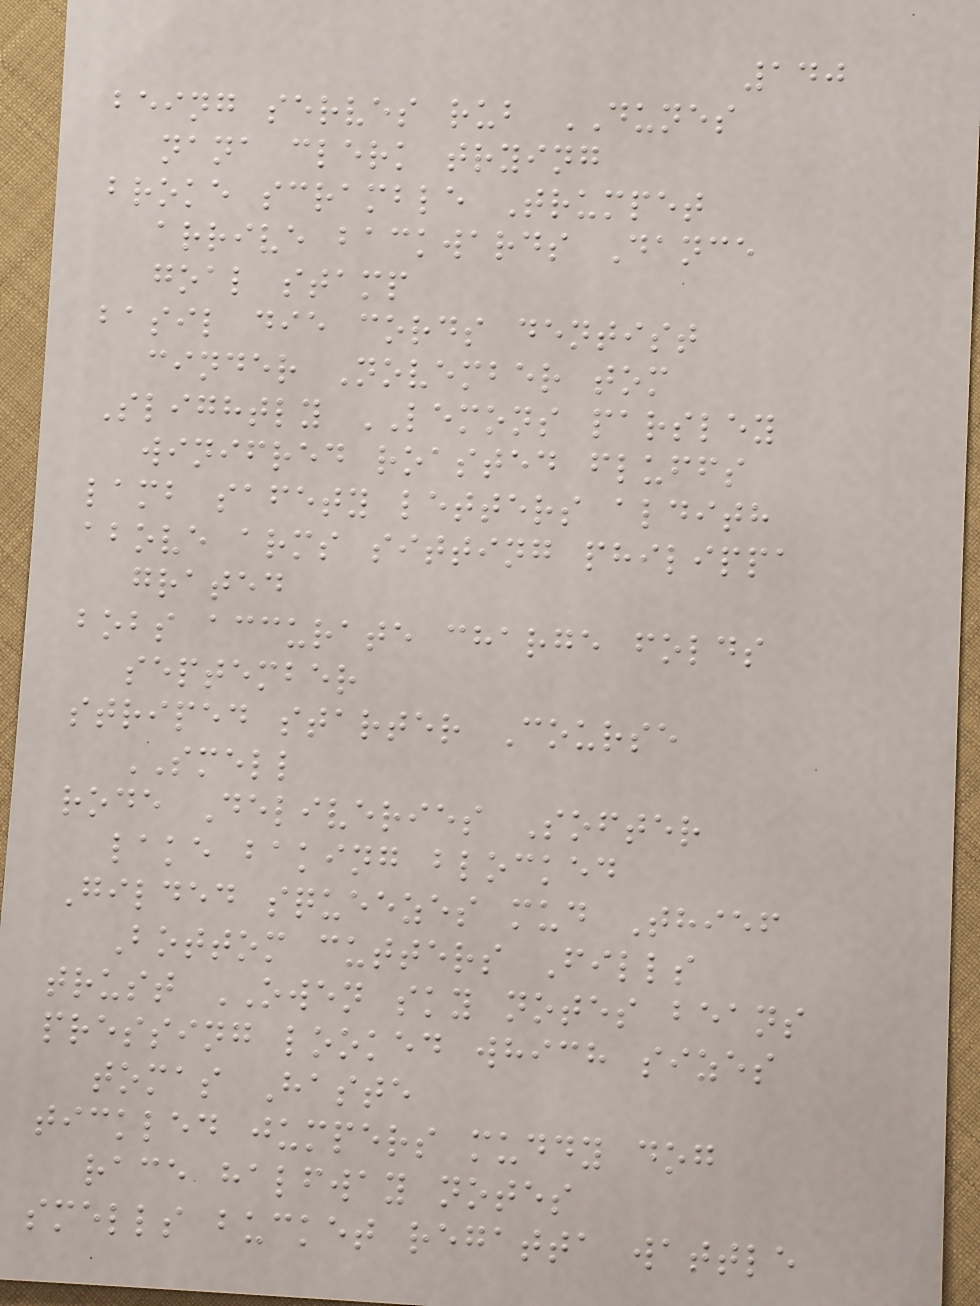140
being serves rub DUNES
nana clerk trying
broke scramble Trumpet
arrive backwards Dance
goal stamp
basil die cords dentist
cinder November tom
Slightly LEMONS parsley
winifred roasted fluffs
lamb safety letters aldith
above arms sitting philippa
grated
bobs accurate charge folds
september
striped starter Course
SMELL
rode Deliveries Softer
lake baking blocked
Gilded squeezes mud Thief
Bottom cutters Fills
trust OWEN sky notes beans
pressing looked which sizes
tomas Haste
tickled jumpers muddy dog
race halfway notes
smells bucket regatta wattle
